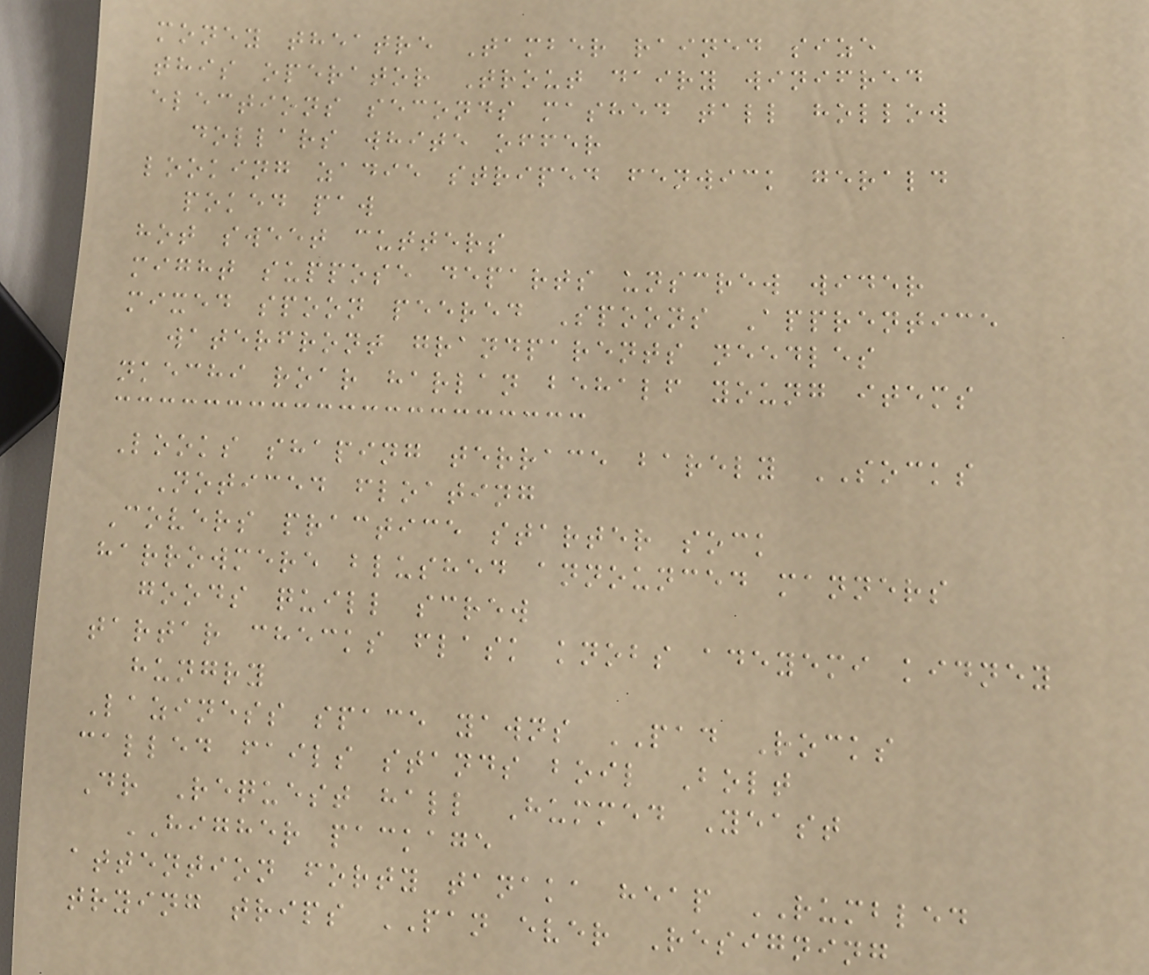money theatre Tamber rained size
this operator Trout dairy winifred
elections seconds mashed tall hollow
dollars white offer
looking zadie striped fenwick gerald
poked paw
hot sweet cutters
might suppose departs unscrew wider
mixed spoon peered Spoons Apprentice
waterfront grandparents needles
nkechi roar harlan behalf young items
Looks shaping terrace barely SOCKS
Noticed floating
Covers practice starter sock
harrowmere blushed announced manners
goods quill screw
tartar checks flask knobs adeyemi kidney
hungry
Laziness space yawns PAD Rocks
called fails stands boil Bolt
Dr Request hall Hummed Yeast
HIGHER package
attention forty tanaka heap RUMBLED
trying trips PAN ever Resigning
